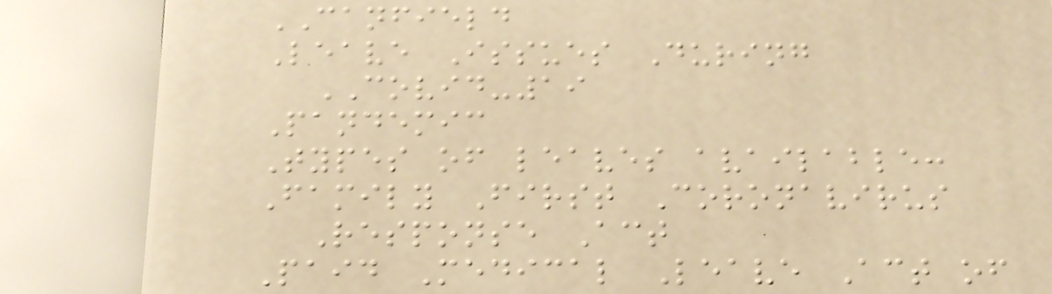CANFIELD
Leave Issues During
COVID-19
Pandemic
Types of leaves available:
Family First Coronavirus
Response Act
Paid Medical Leave Act of
